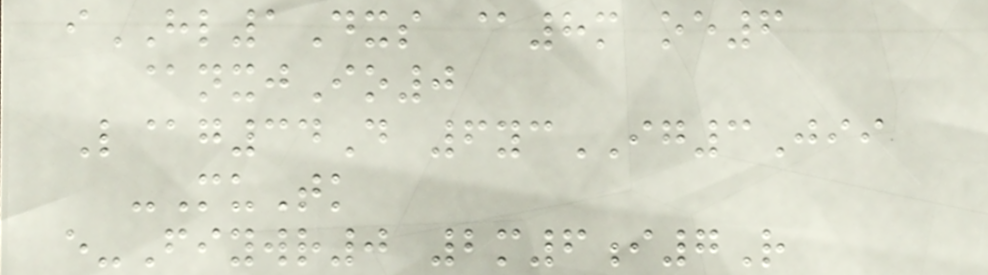iHL1Dxs @8m oe6
@nxjIo0
L@g34D 6ycIG3Jii
-MuTk
e-Fiywr0 2m6i7R
